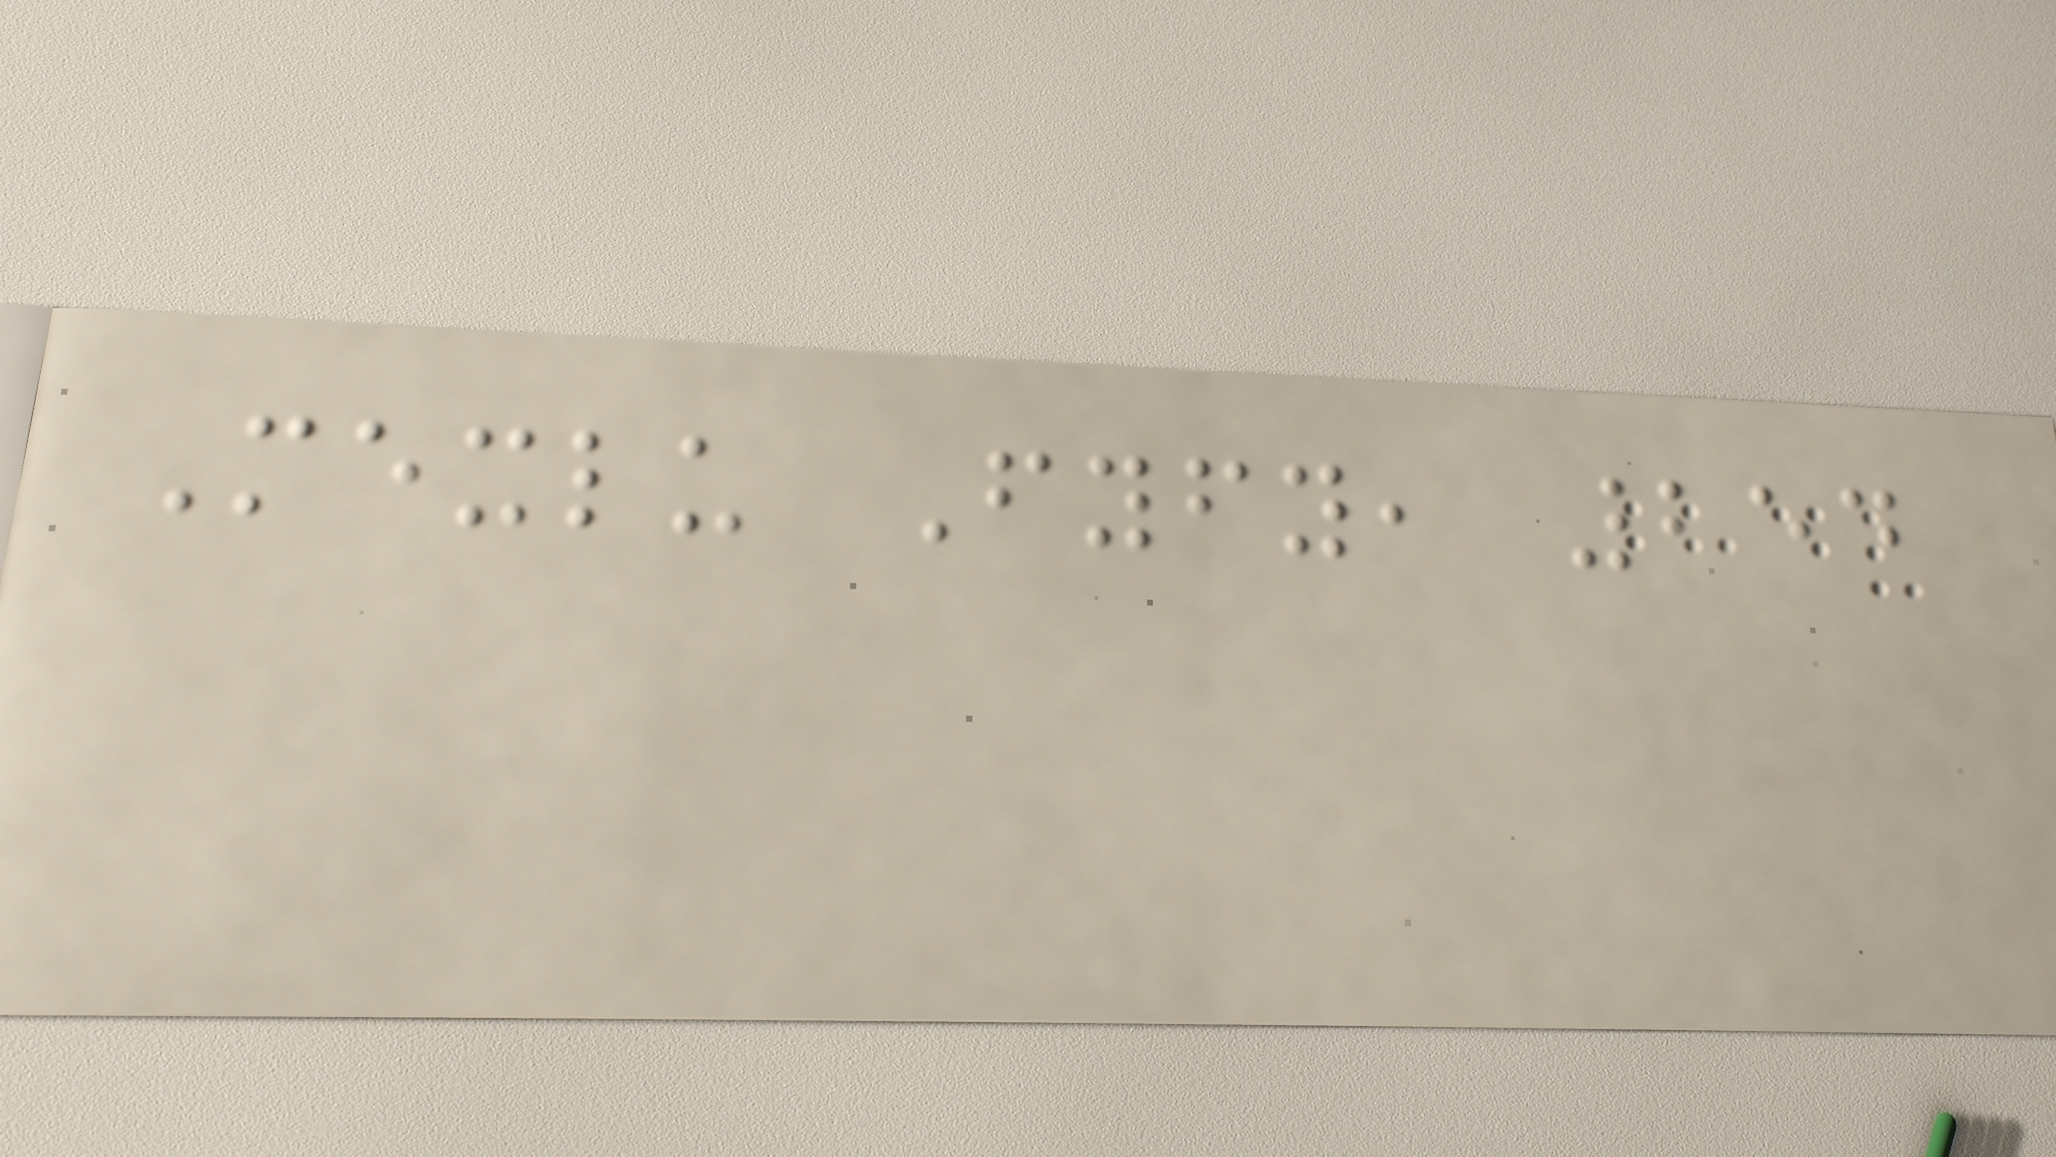Mexlu Fyfy, 254
